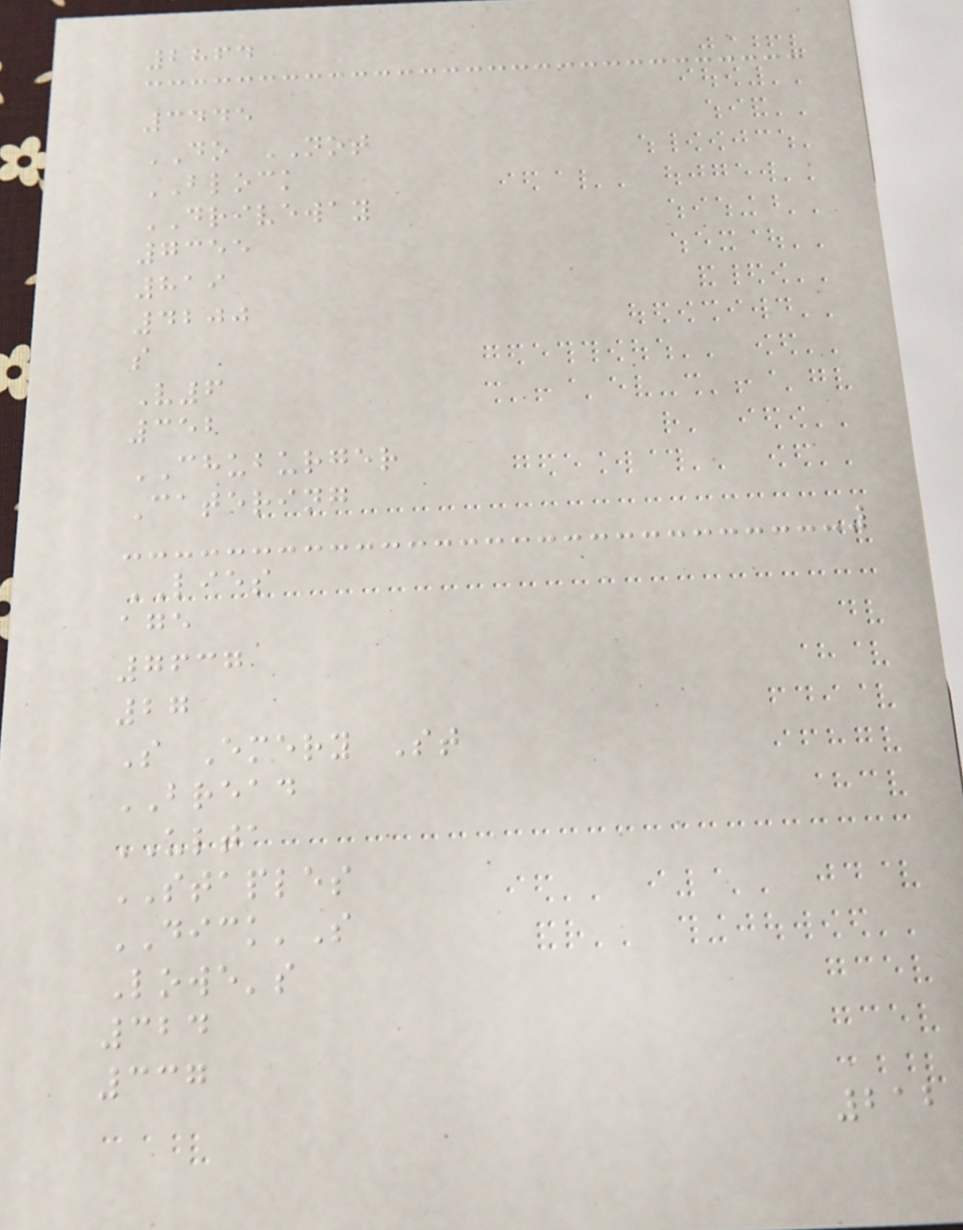2864
3445
DO NOT
BLOCK
DRIVEWAY
7355
819
4200
s
V6
352
CHUBURGER
Catering
LIES
age
7637
27
S Emery St
BREAD
ULTA
STAPLES
DICK'S
Lowe's
324
337
212
